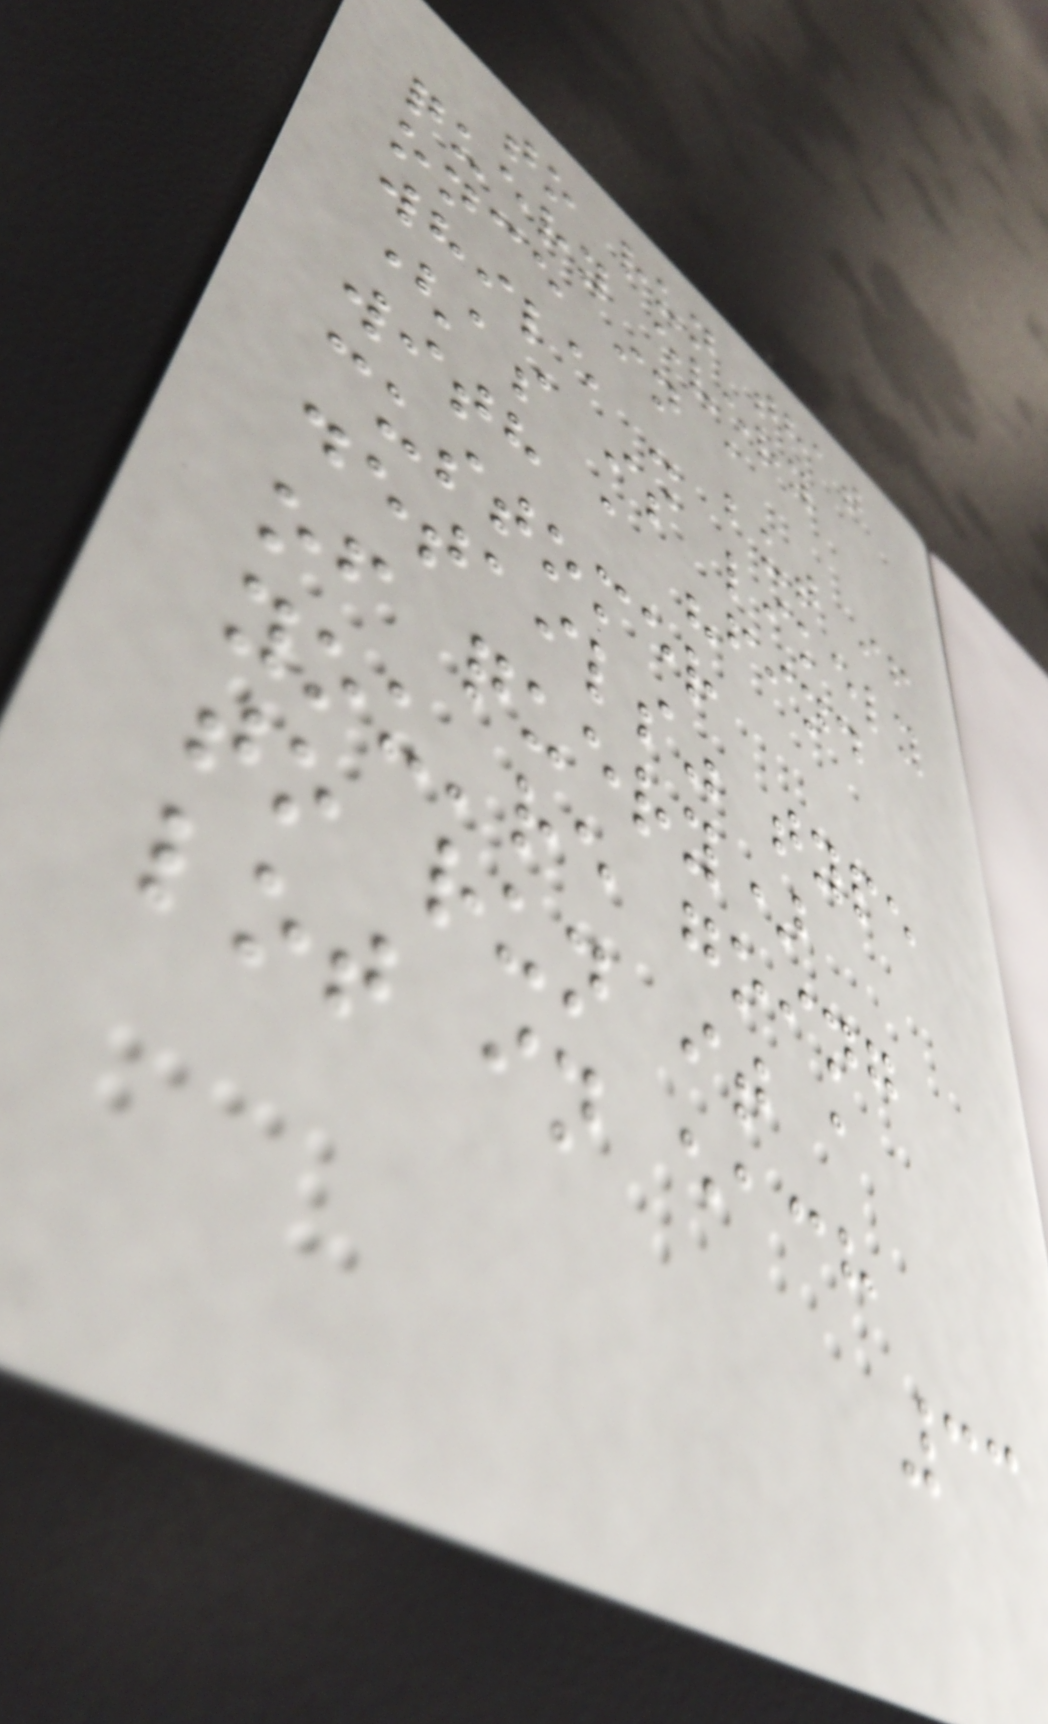to run that
query every
once in a
while - but if
(as is likely
with a "find
customer
details" type
of query)
you're going
to run it a
lot in each
33
